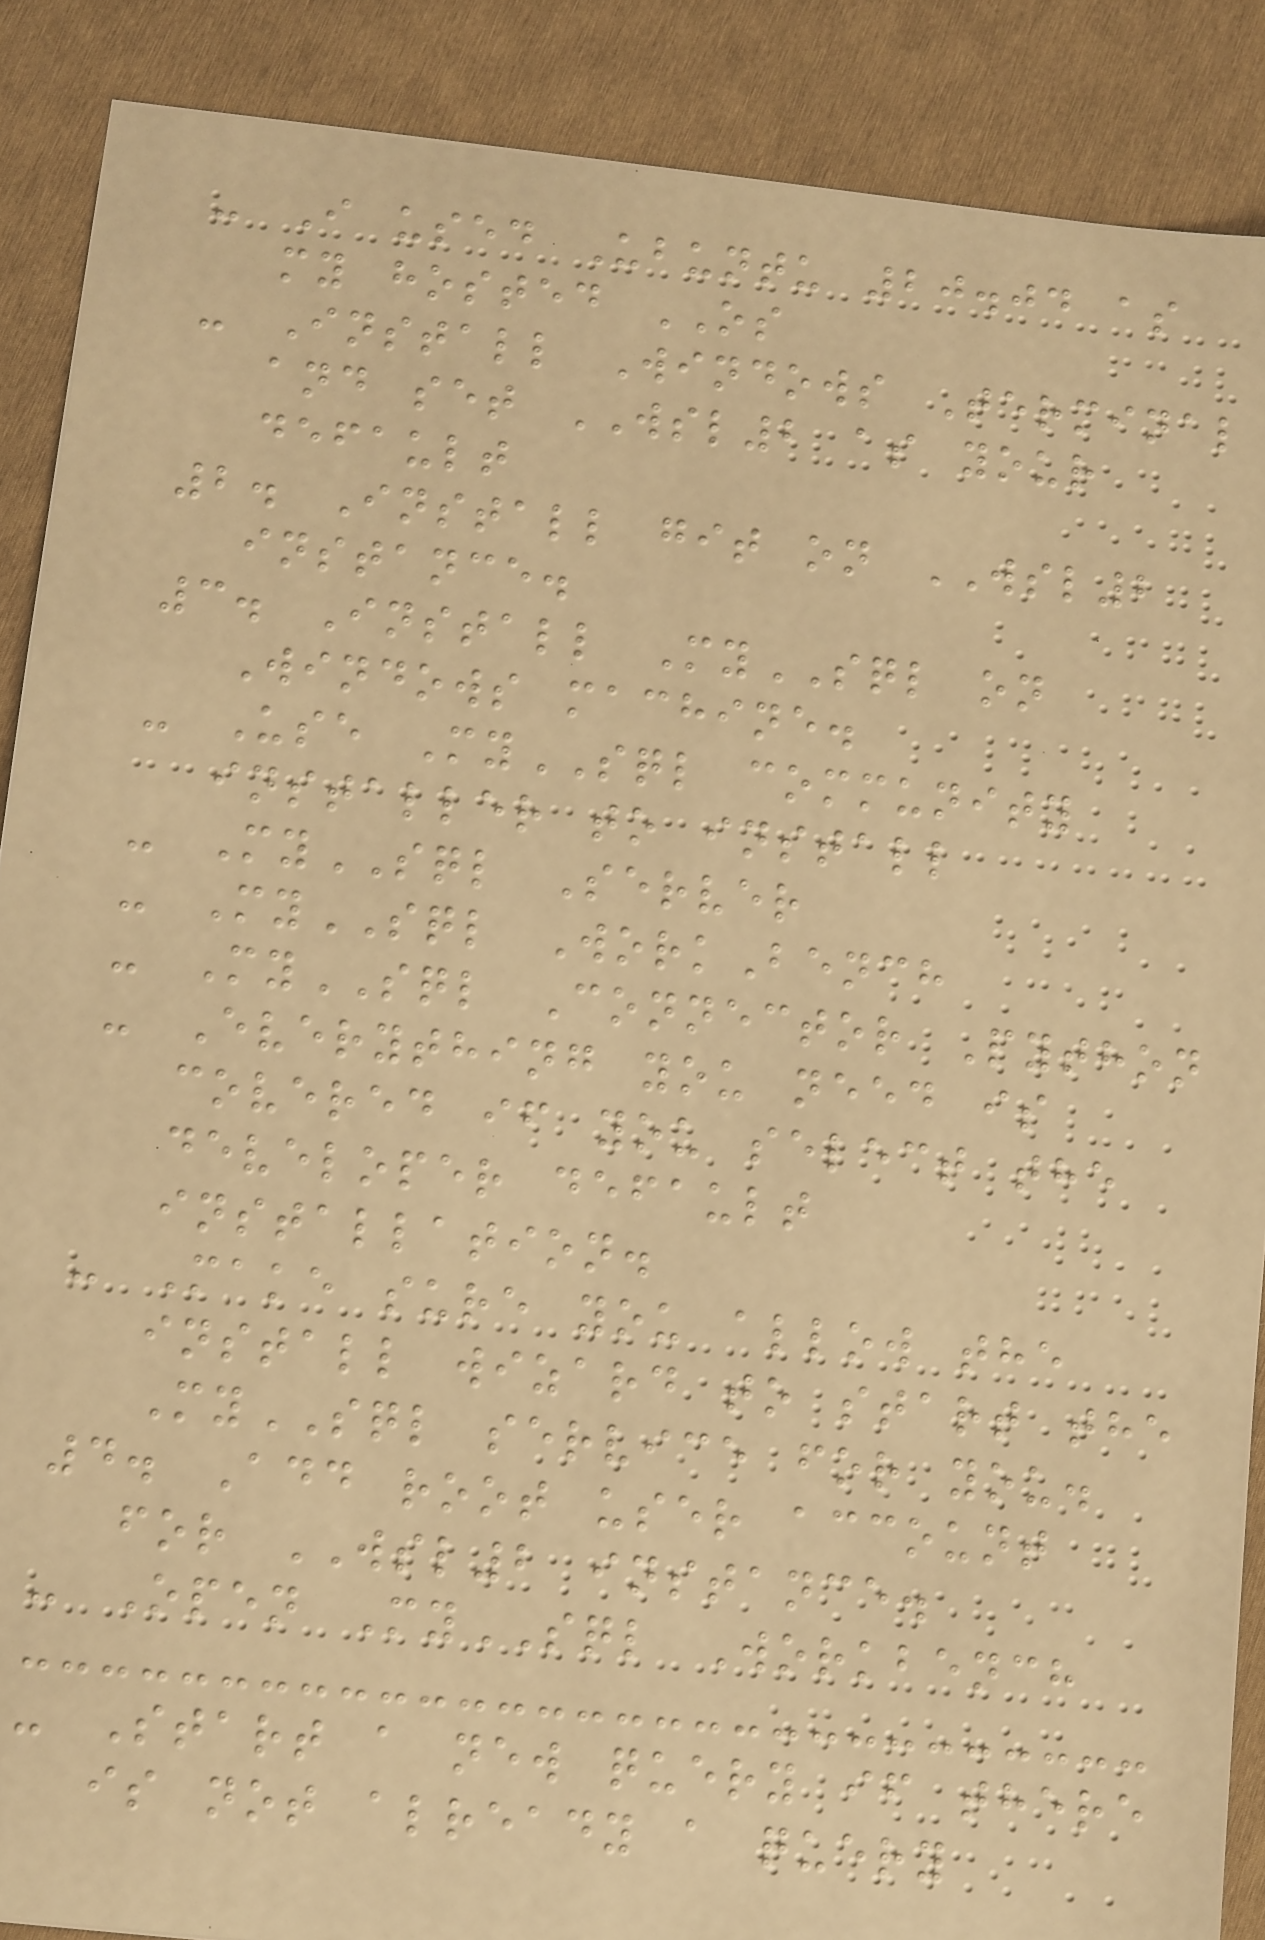- I used Ubuntu 20.04 as
my hosted OS
- Install Windows Terminal
and set WSL2 as your
default
2. Install git on WSL2
instance.
3. Install MySQL on
Windows machine.
- Use MySQL community
installer to install
- MySQL Server
- MySQL WorkBench
- MySQL Connector Python
- Everything you need is
covered if you select the
developer default
installation.
- Make sure you allow the
install wizard to start the
MySQL service for you.
4. Add root user account
for WSL2 instance.
- Open MySQL Workbench
- Start a new query if there
is not already a query
